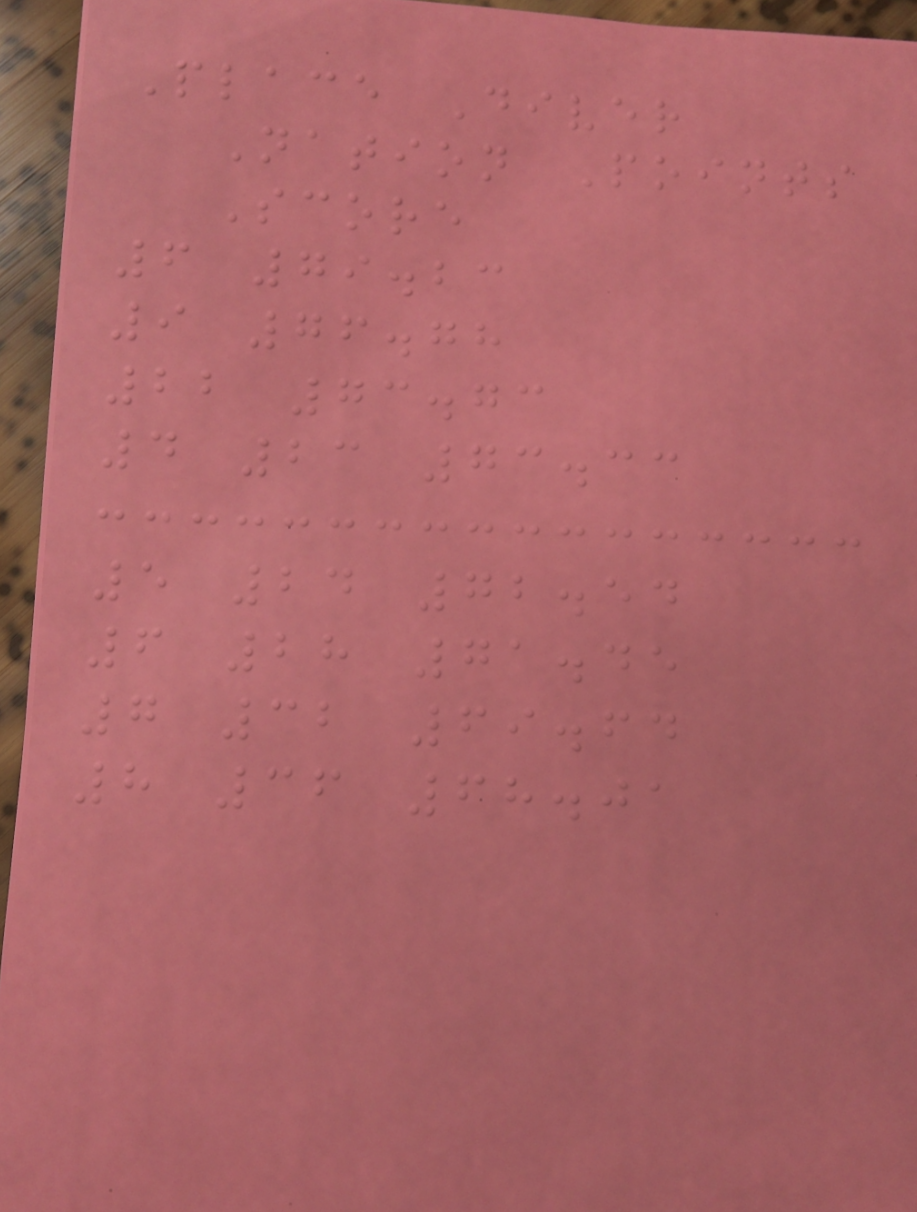Place Diver
Nation Points
Score
6 79.23
9 76.78
22 73.73
4 23 73.33
5 24 72.54
6 28 71.45
7 32 69.64
8 36 68.01
